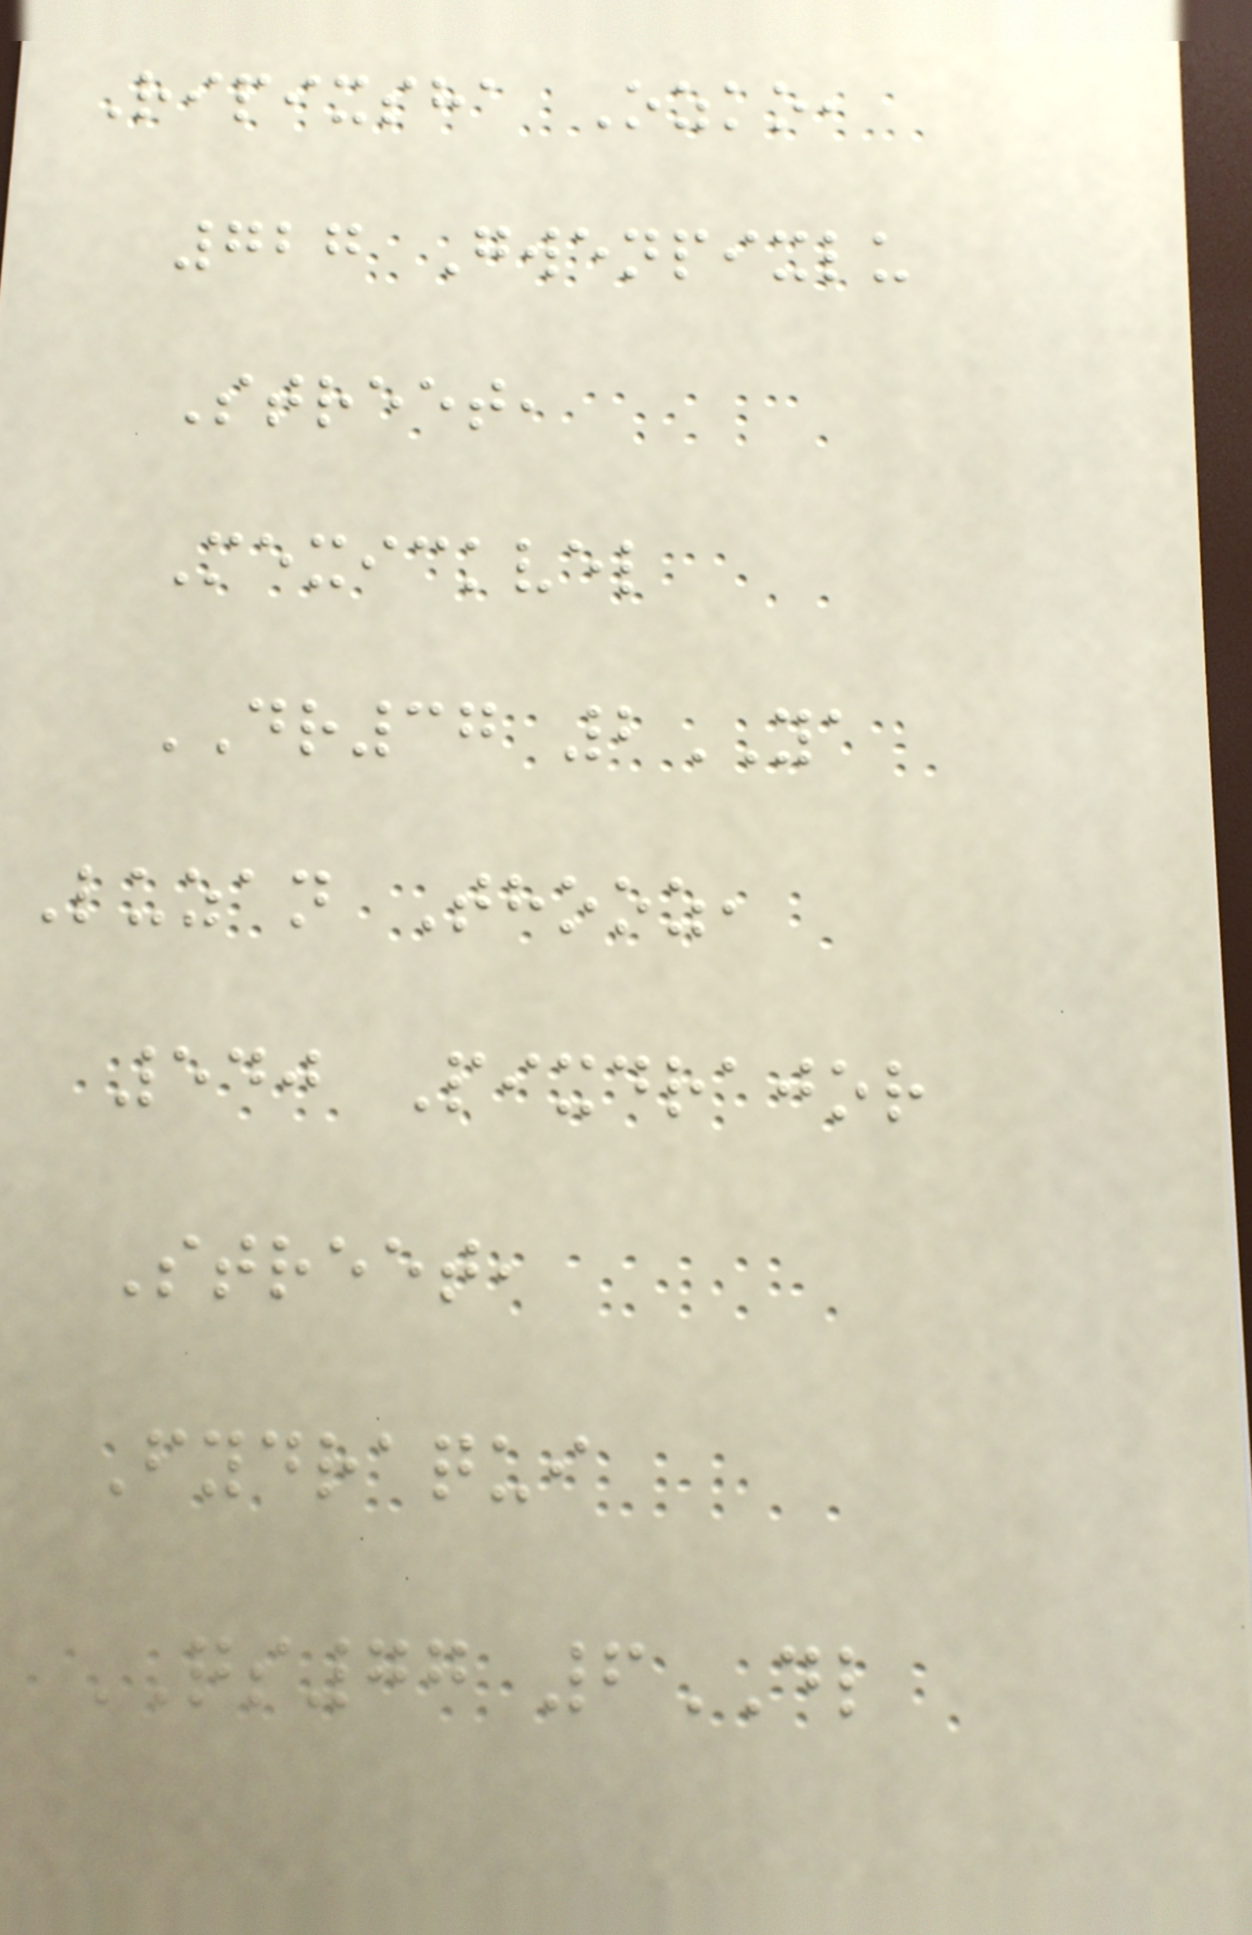Ripixsha Ozko,
727 Gwenpixlu
Street,
Mexickvel
DR37 2YA
Luzan Thooz,
540 Pixdrajor
Street,
Fydraqui
QS77 6DL
